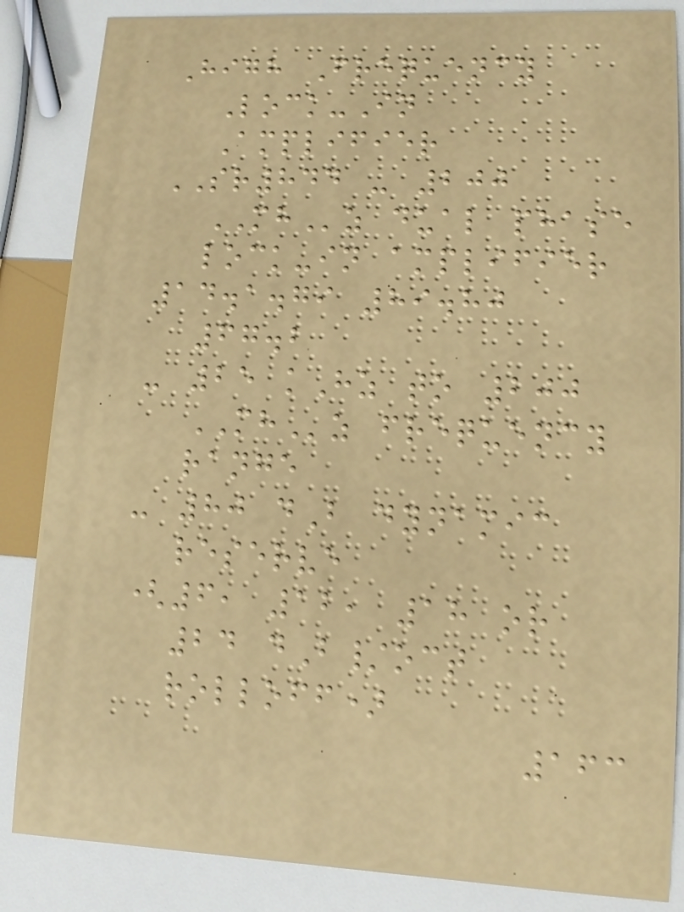High Frequency
Lock-In
Amplifier
SR844 - 200
MHz dual phase
lock-in amplifier
14.1.79 89.80
67.2
- 25 kHz to 200
MHz frequency
range
- 80 dB dynamic
reserve
(6, 12, 18 or
24 dB/oct
rolloff)
163
